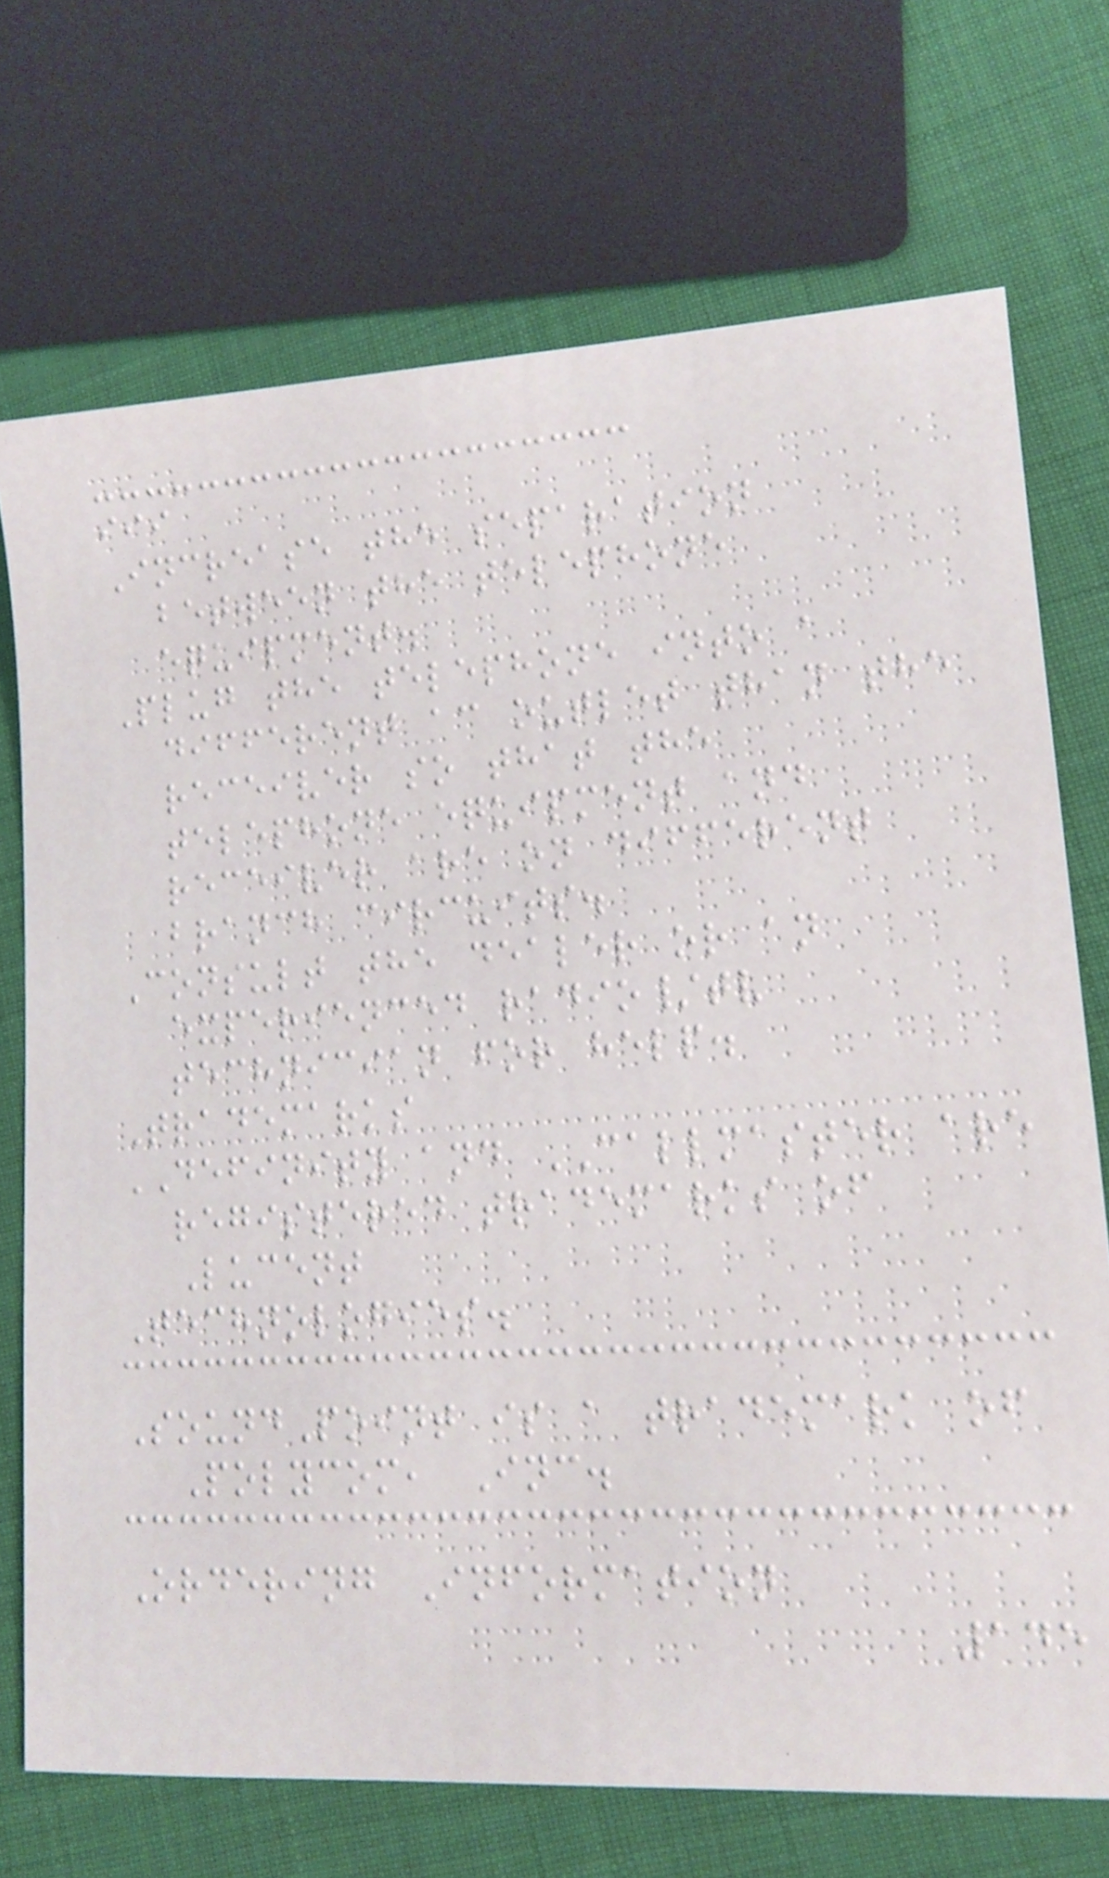iii
Increase the separation
between the telephone
equipment.
Plug the telephone into a
different ac outlet than the
receiver so that the
telephone equipment and
receiver are on different
branch circuits.
Consult the dealer or an
experienced radio/tv
technician for help.
Trademarks
DEFINITY and CALLMASTER are
registered trademarks of
Lucent
Technologies.
SoundPoint is a trademark of
Polycom, Inc.
Ordering Information
145
